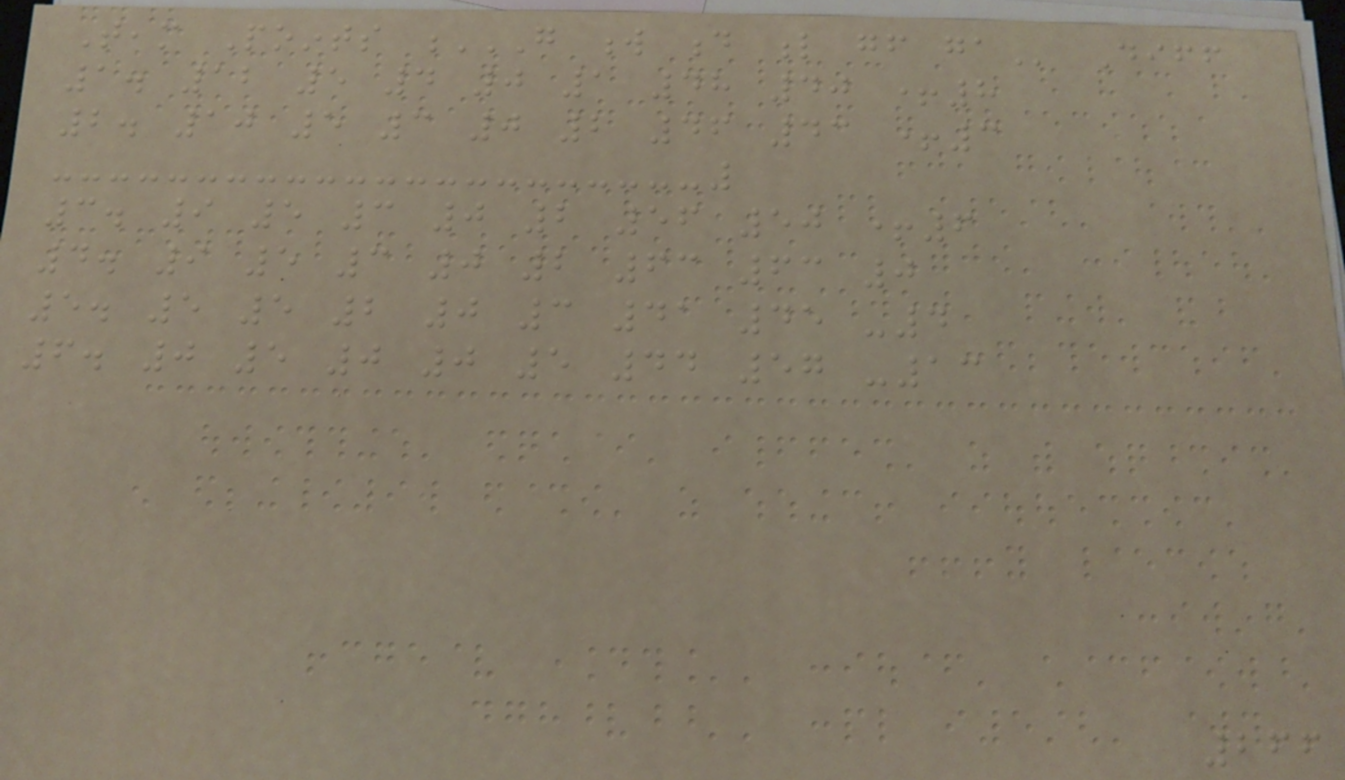Team Points G W D L GF GA Diff
1. 12 5 4 0 1 48 40 +8
2. 10 5 3 0 2 46 43 +3
3. 9 5 3 0 2 56 50 +6
4. 9 5 3 0 2 63 63 0
5. 5 5 2 0 3 41 45 -4
6. 0 5 0 0 5 44 57 -13
266
